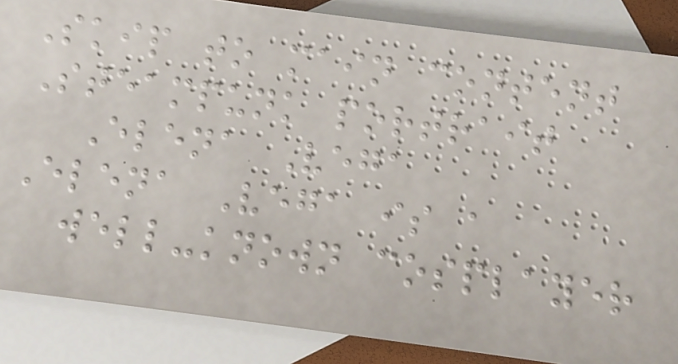Skip to main content
Steampunk portrait
Elena Vega
Elena Vega is a
well-known cosplayer
